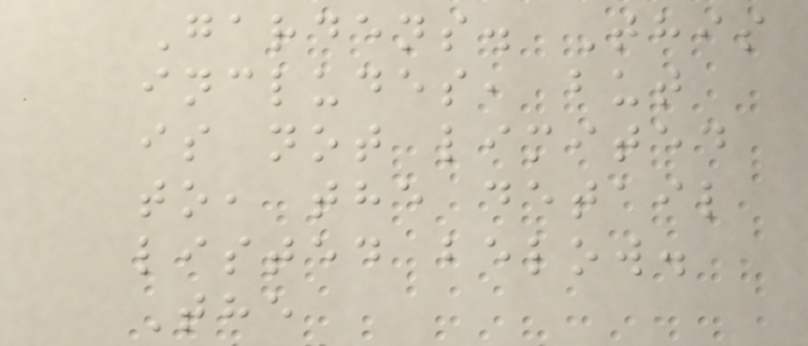Gardens. This
includes, but
is not limited
to, the detail
listed below.
The
